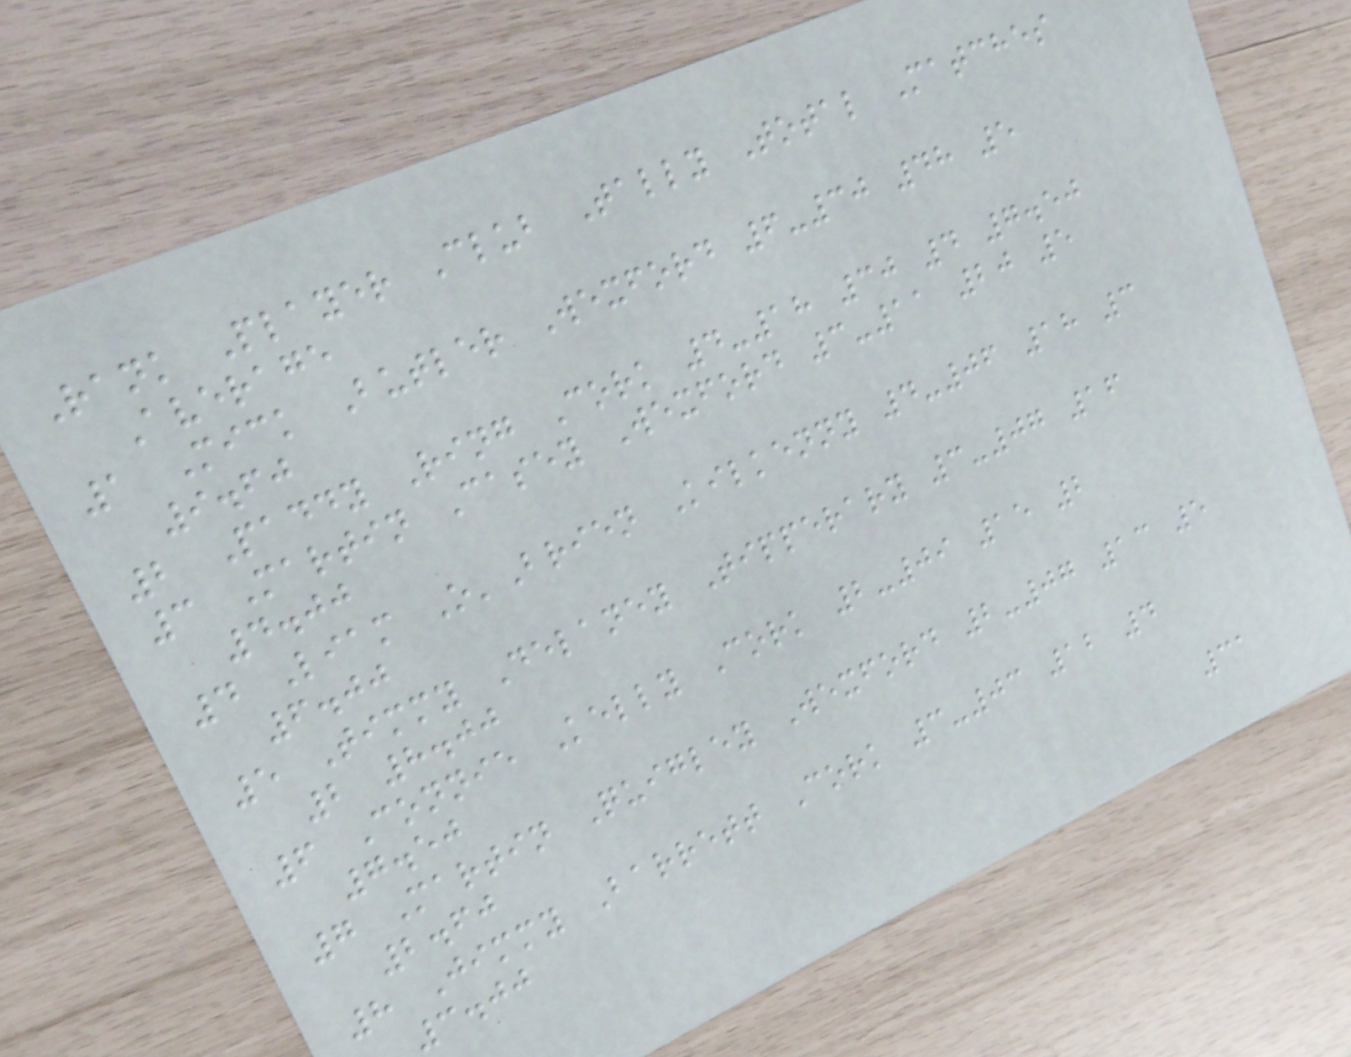Rank Player Club Tally Total Matches
Average
1 Mick Butler Wexford 6-30 48 5
9.60
2 Paddy Ring Cork 4-18 30 4 7.50
3 Martin Casey Wexford 3-11 20 5
4.00
4 Liam O'Brien Kilkenny 4-06 18 3
6.00
5 Timmy Delaney Tipperary 3-07 16
2 8.00
6 Connie Kelly Cork 2-09 15 2
7.50
7 Martin Quigley Wexford 2-07 13 5
2.60
8 Jimmy Barrett Cork 3-03 12 4
3.00
31
